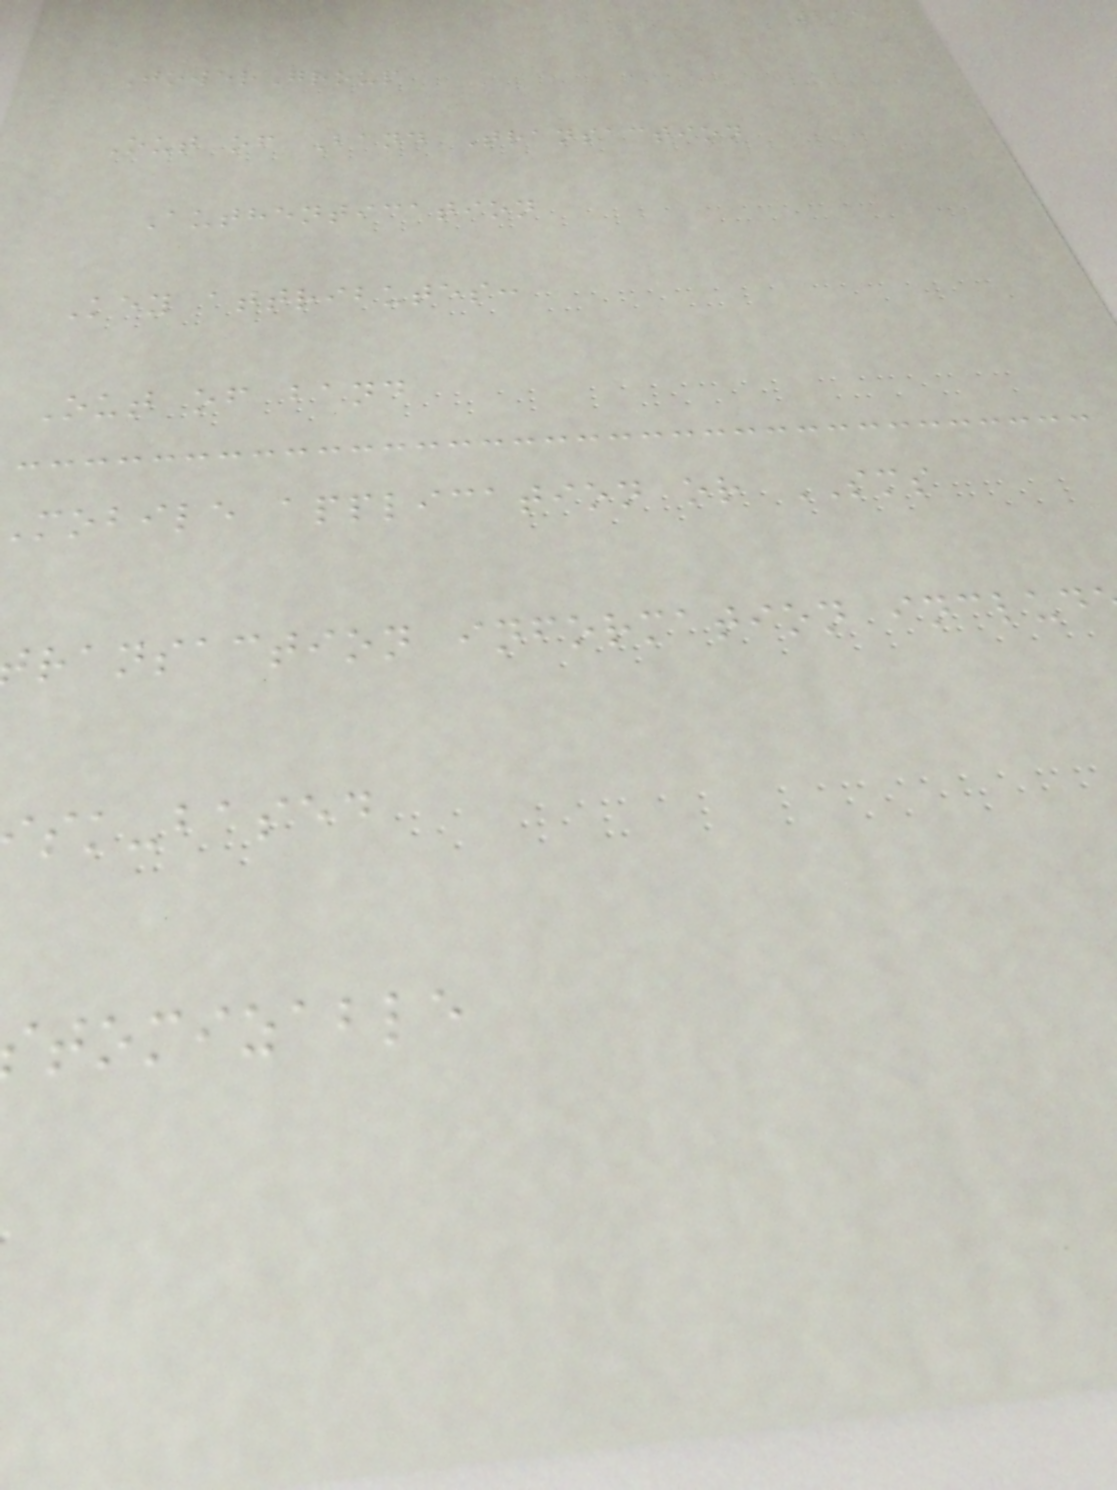215
TowerGroup
Out of Band Transaction
Authentication
Key attributes:
Out of band
mobile application or SMS
ransaction information includ
sk-based
tomizable
